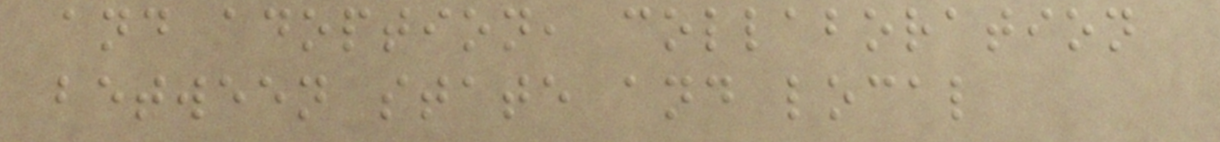and adoption, collaboration
between state and local
